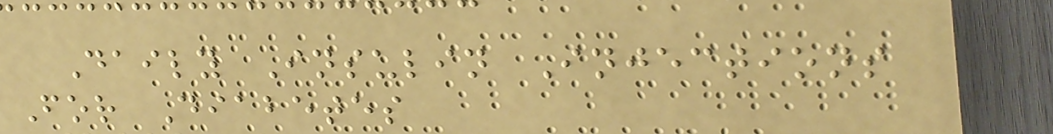Daily Insulin Injections
For Diabetes
